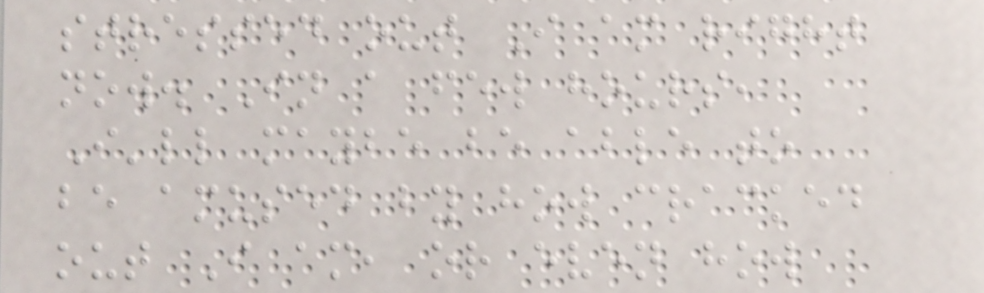stressed out I am right
now. In a few hours,
I'll maybe be able to
be amused by how cracked
out I am, or even how
